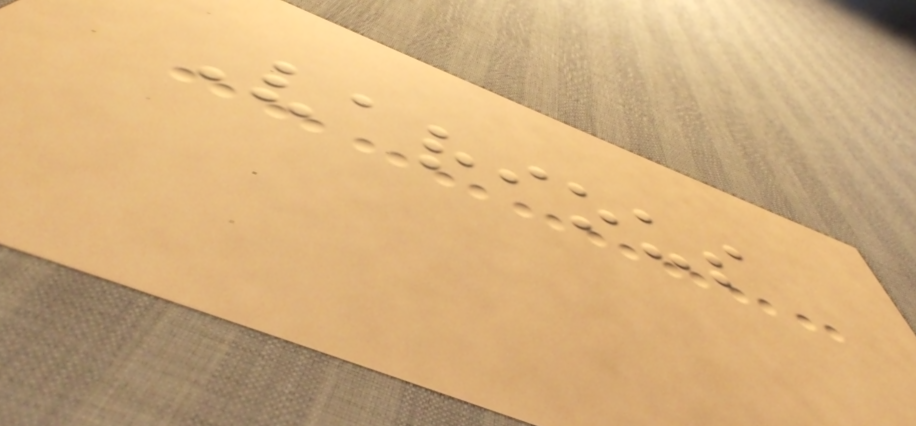Various
